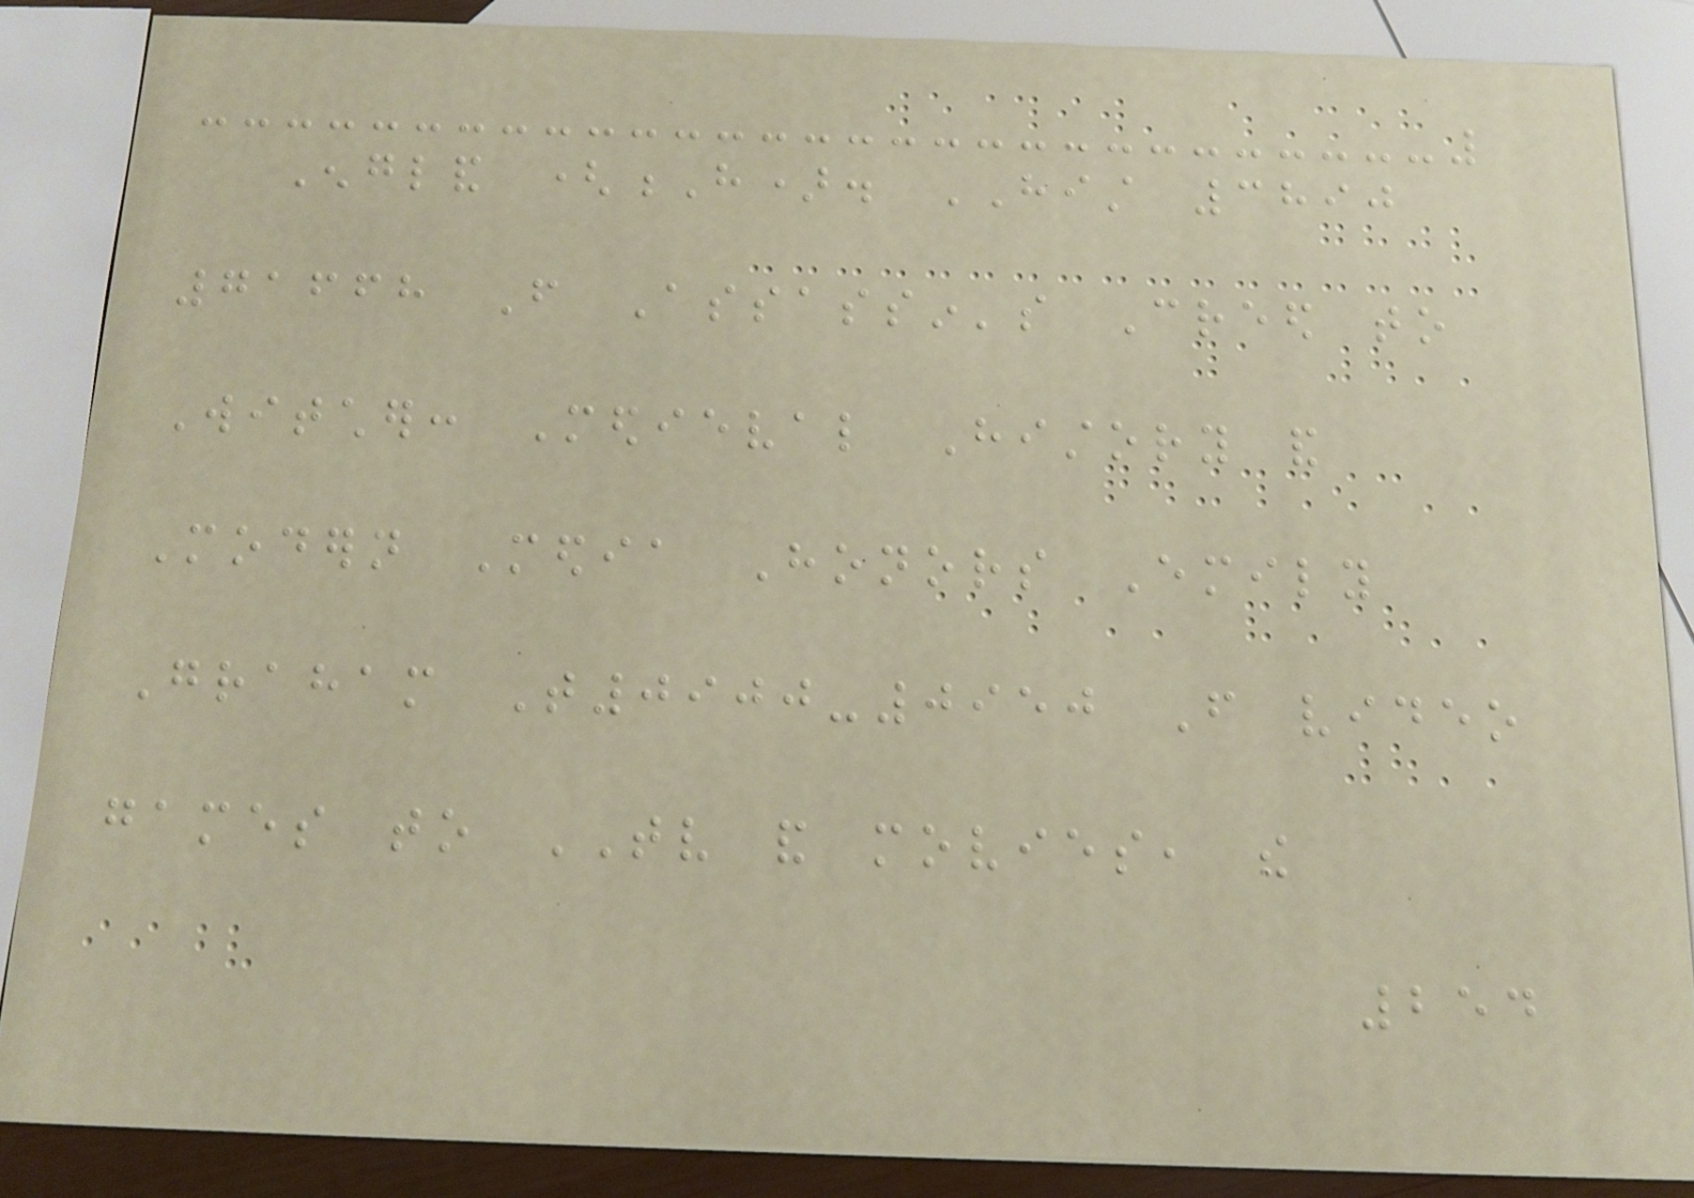England (H). HIST 3890
71668 From Assassin's Creed to
Witcher: Medieval History and
Modern Media Honors Emily
Graham T0900-0950 From video
games to TV and movies, the
254
